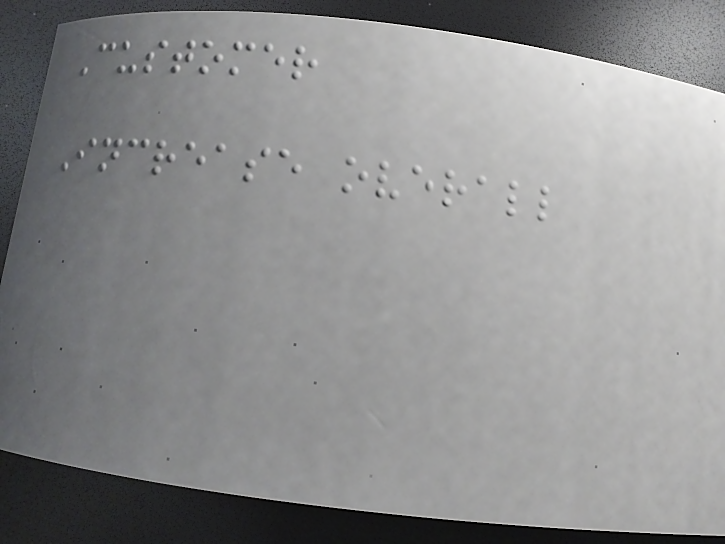Customer
Increase overall
